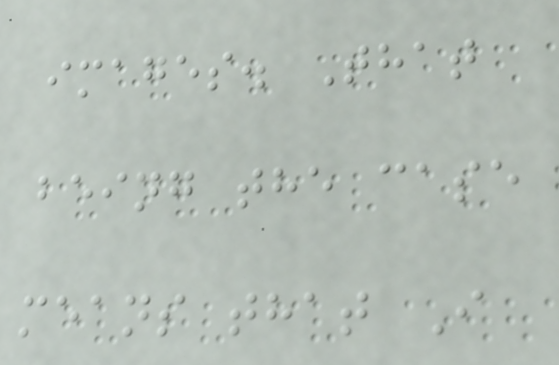images. That
being the case
means that I
